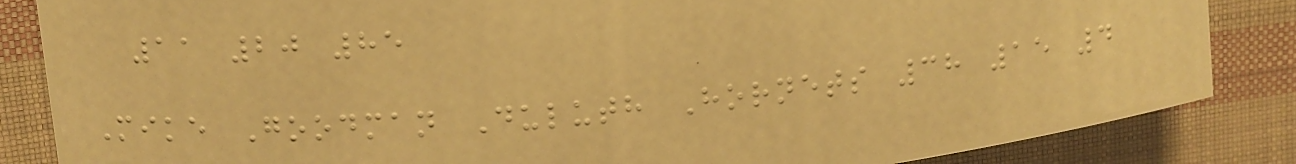11 20 85
Mike Goodman Duluth Hornets 38 15 4
